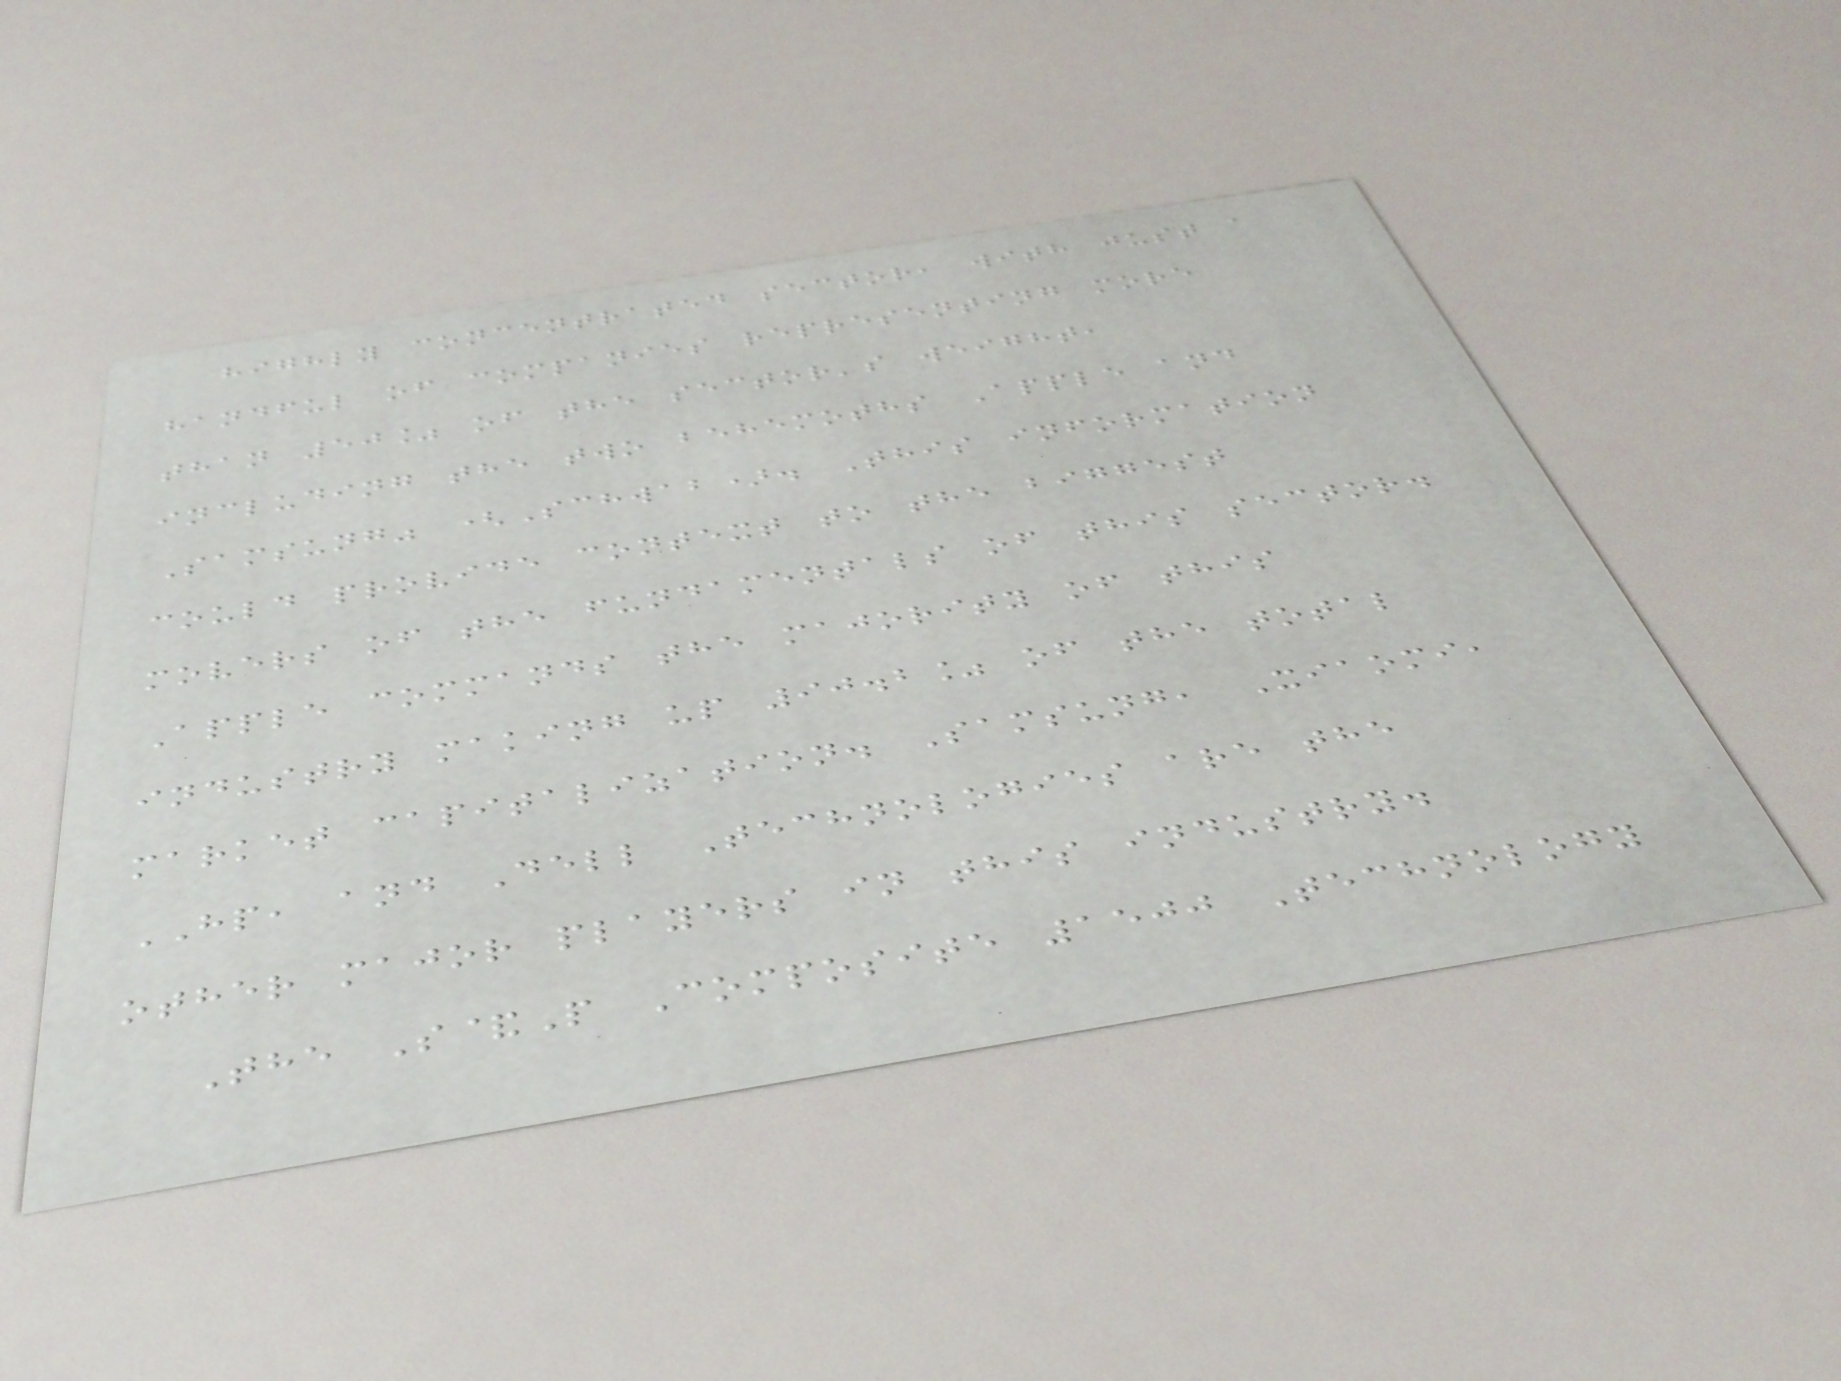highly concentrated sector, with just a
handful of companies representing more
than 50% of the sector's weight,
including the two behemoths Apple and
Samsung" (Schwab). This information
could provide context to the biggest
movers of the fundamentals of this sector.
Apple commands the majority of this
industry making up 90.2% of the total
market capitalization. Samsung, Xiaomi,
HP, and Dell Technologies are the
other major players in this industry.
The S&P Composite 1500 Technology
